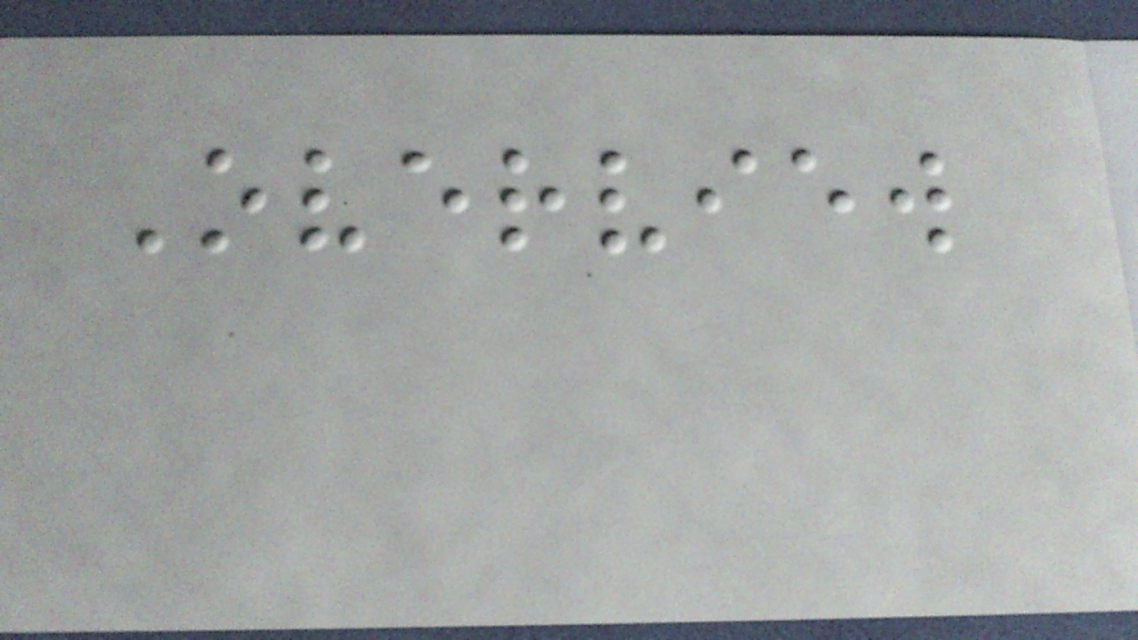Overview
